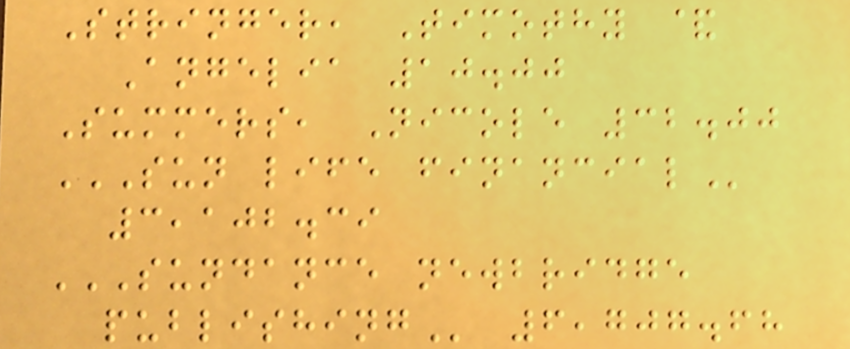Stringer, Timothy &
Angelia 10.00
Summers, Nicole 32.00
SUN LIFE FINANCIAL
3,102.39
SUNDANCE NEWBRIDGE
PUBLISHING 6,707.68
